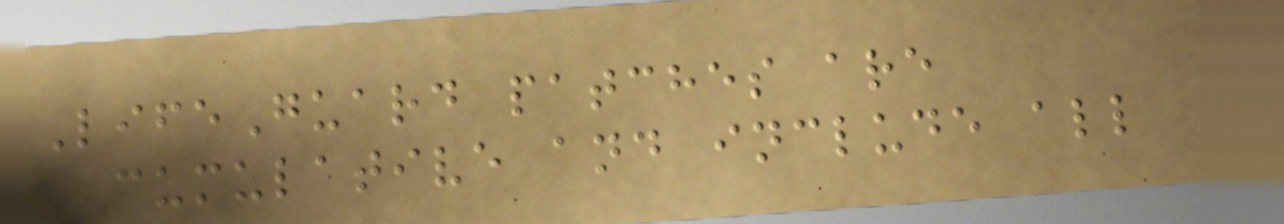LifeGuard patches are
cumulative and include all
